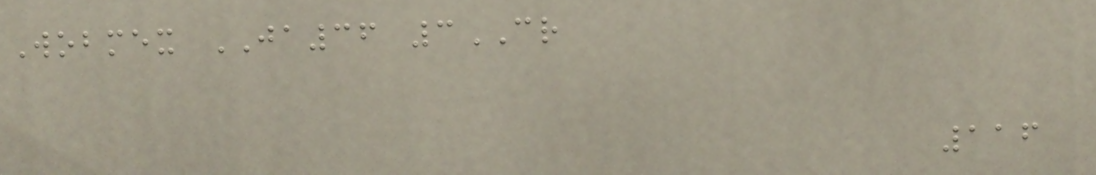Wobmex JA36 3CR
116
